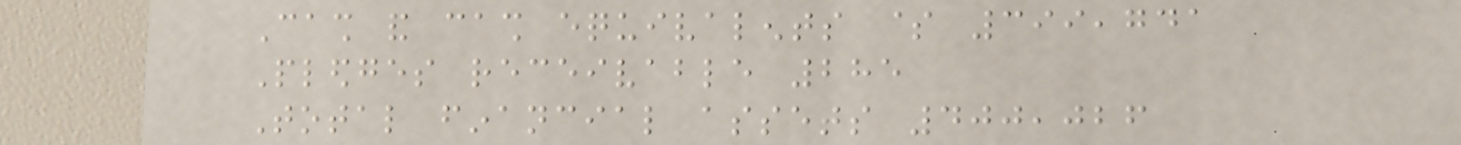Cash and cash equivalents $ 399,741
Pledges receivable 285
Total financial assets 400,026
